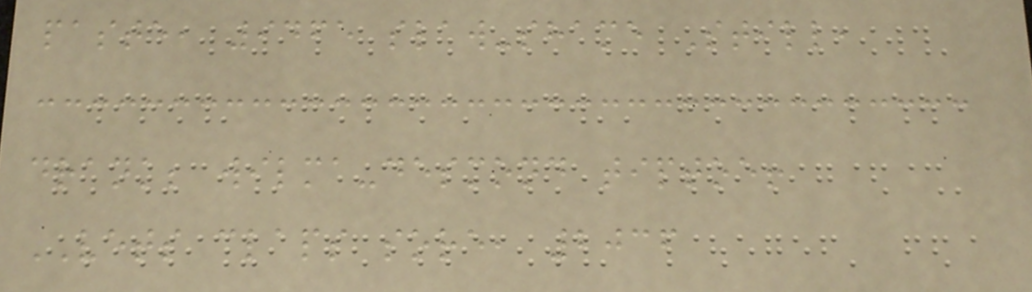paste, 9465 slaw-shame Still,
drank; wilma-desmond tiptoe!
VETS claps sore, 2036
